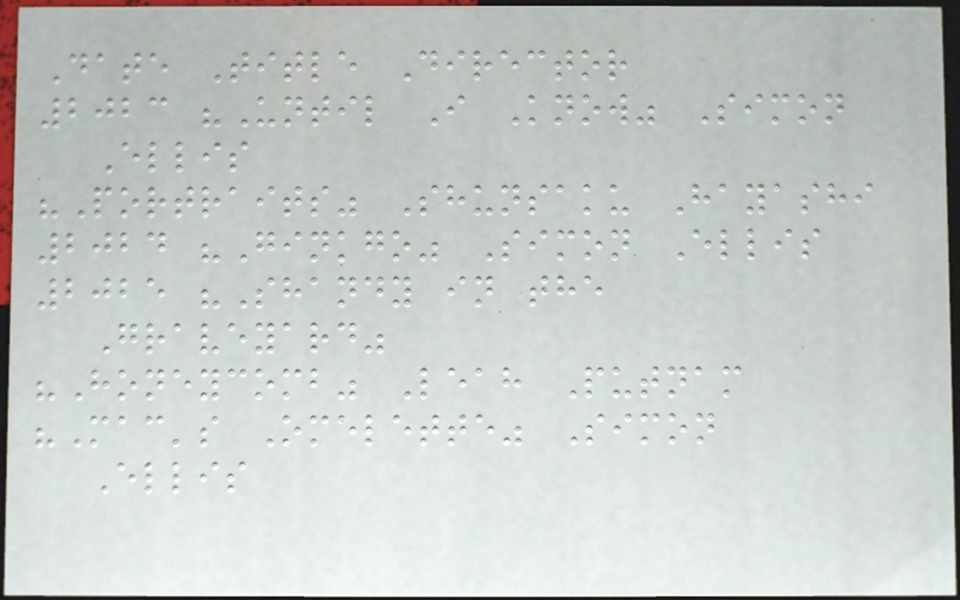Date Title Director
2023 "Until I Know" Simon
Ellis
"Portraits" Shunsaku Hayashi
2024 "Ginkgo" Simon Ellis
2025 "Shandy in the
Graveyard"
"Honeycomb" Leah Putnam
"Mac's Omelette" Simon
Ellis
